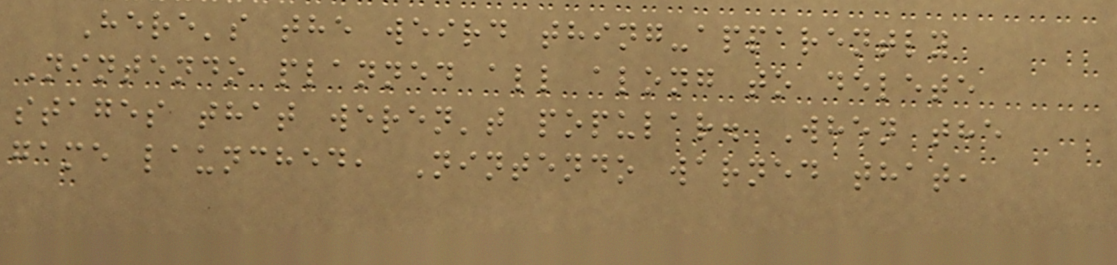Here's the weird thing-apparently
Nintendo planned all along to delete
stages that weren't popular. When the
game launched, Nintendo warned that,
